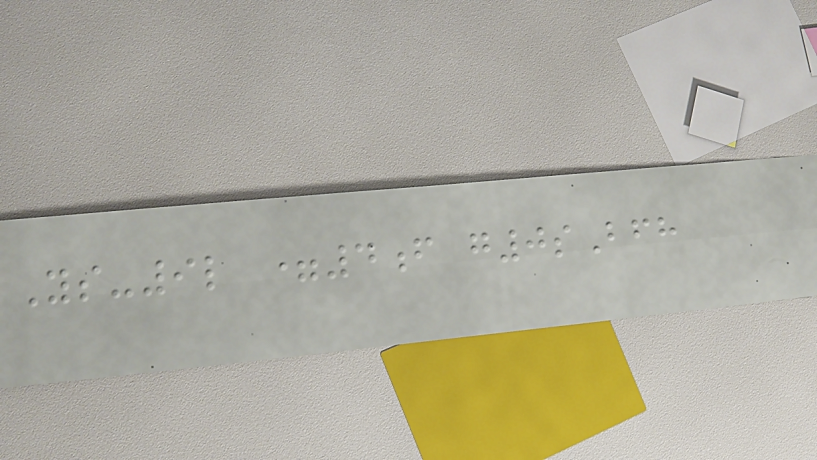Ys-9l =4f g0sBfh
